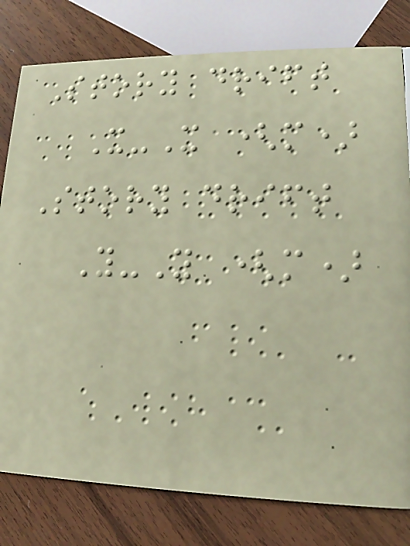Story drift
X-X (m)
Story drift
Y-Y (m)
